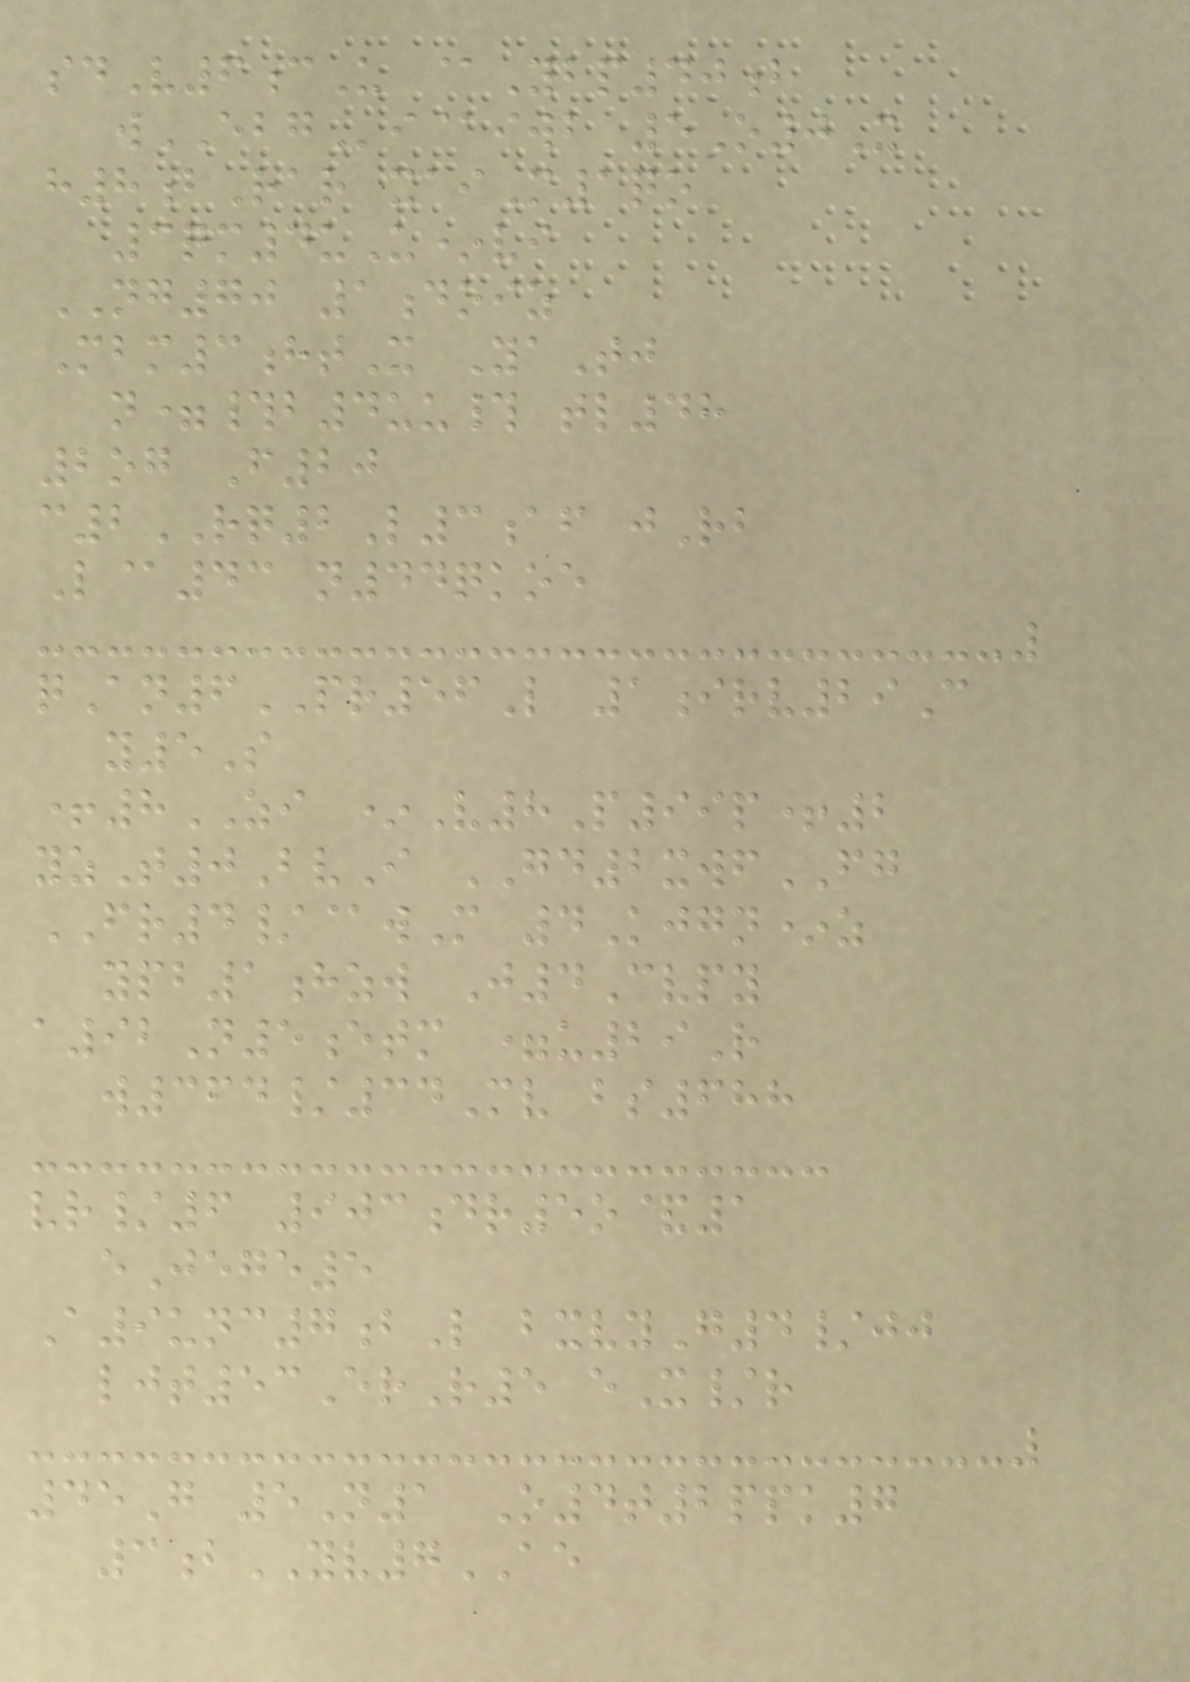sdV6cU @Ybp40b
wEBGi@iwb 5O0X
h8bRar xaiM1qo
3qm4uU*vi
NG70 1doiz
Mbm3htX YaTj
n=#b4uu# tl48
2og F20
c2RQ2L3af jRb
L@43 n44qkoe
qAn6PR56L 1irv29C
y5S
+8ZI *V8P99p+2
yzT0BvI GD2xwfFG
FR4/@wM 4Kjgn*z
ypb1hzw J4Cvpy
a92N5etm =u29R
w364/34Mv bs688
vr/6 903dr5o&1
eJege5
A9unc7bL bxvyG4/jj
ljt53ErR5 eX/r
45G 5N1 O4t2ppk7
3bYV7AE
